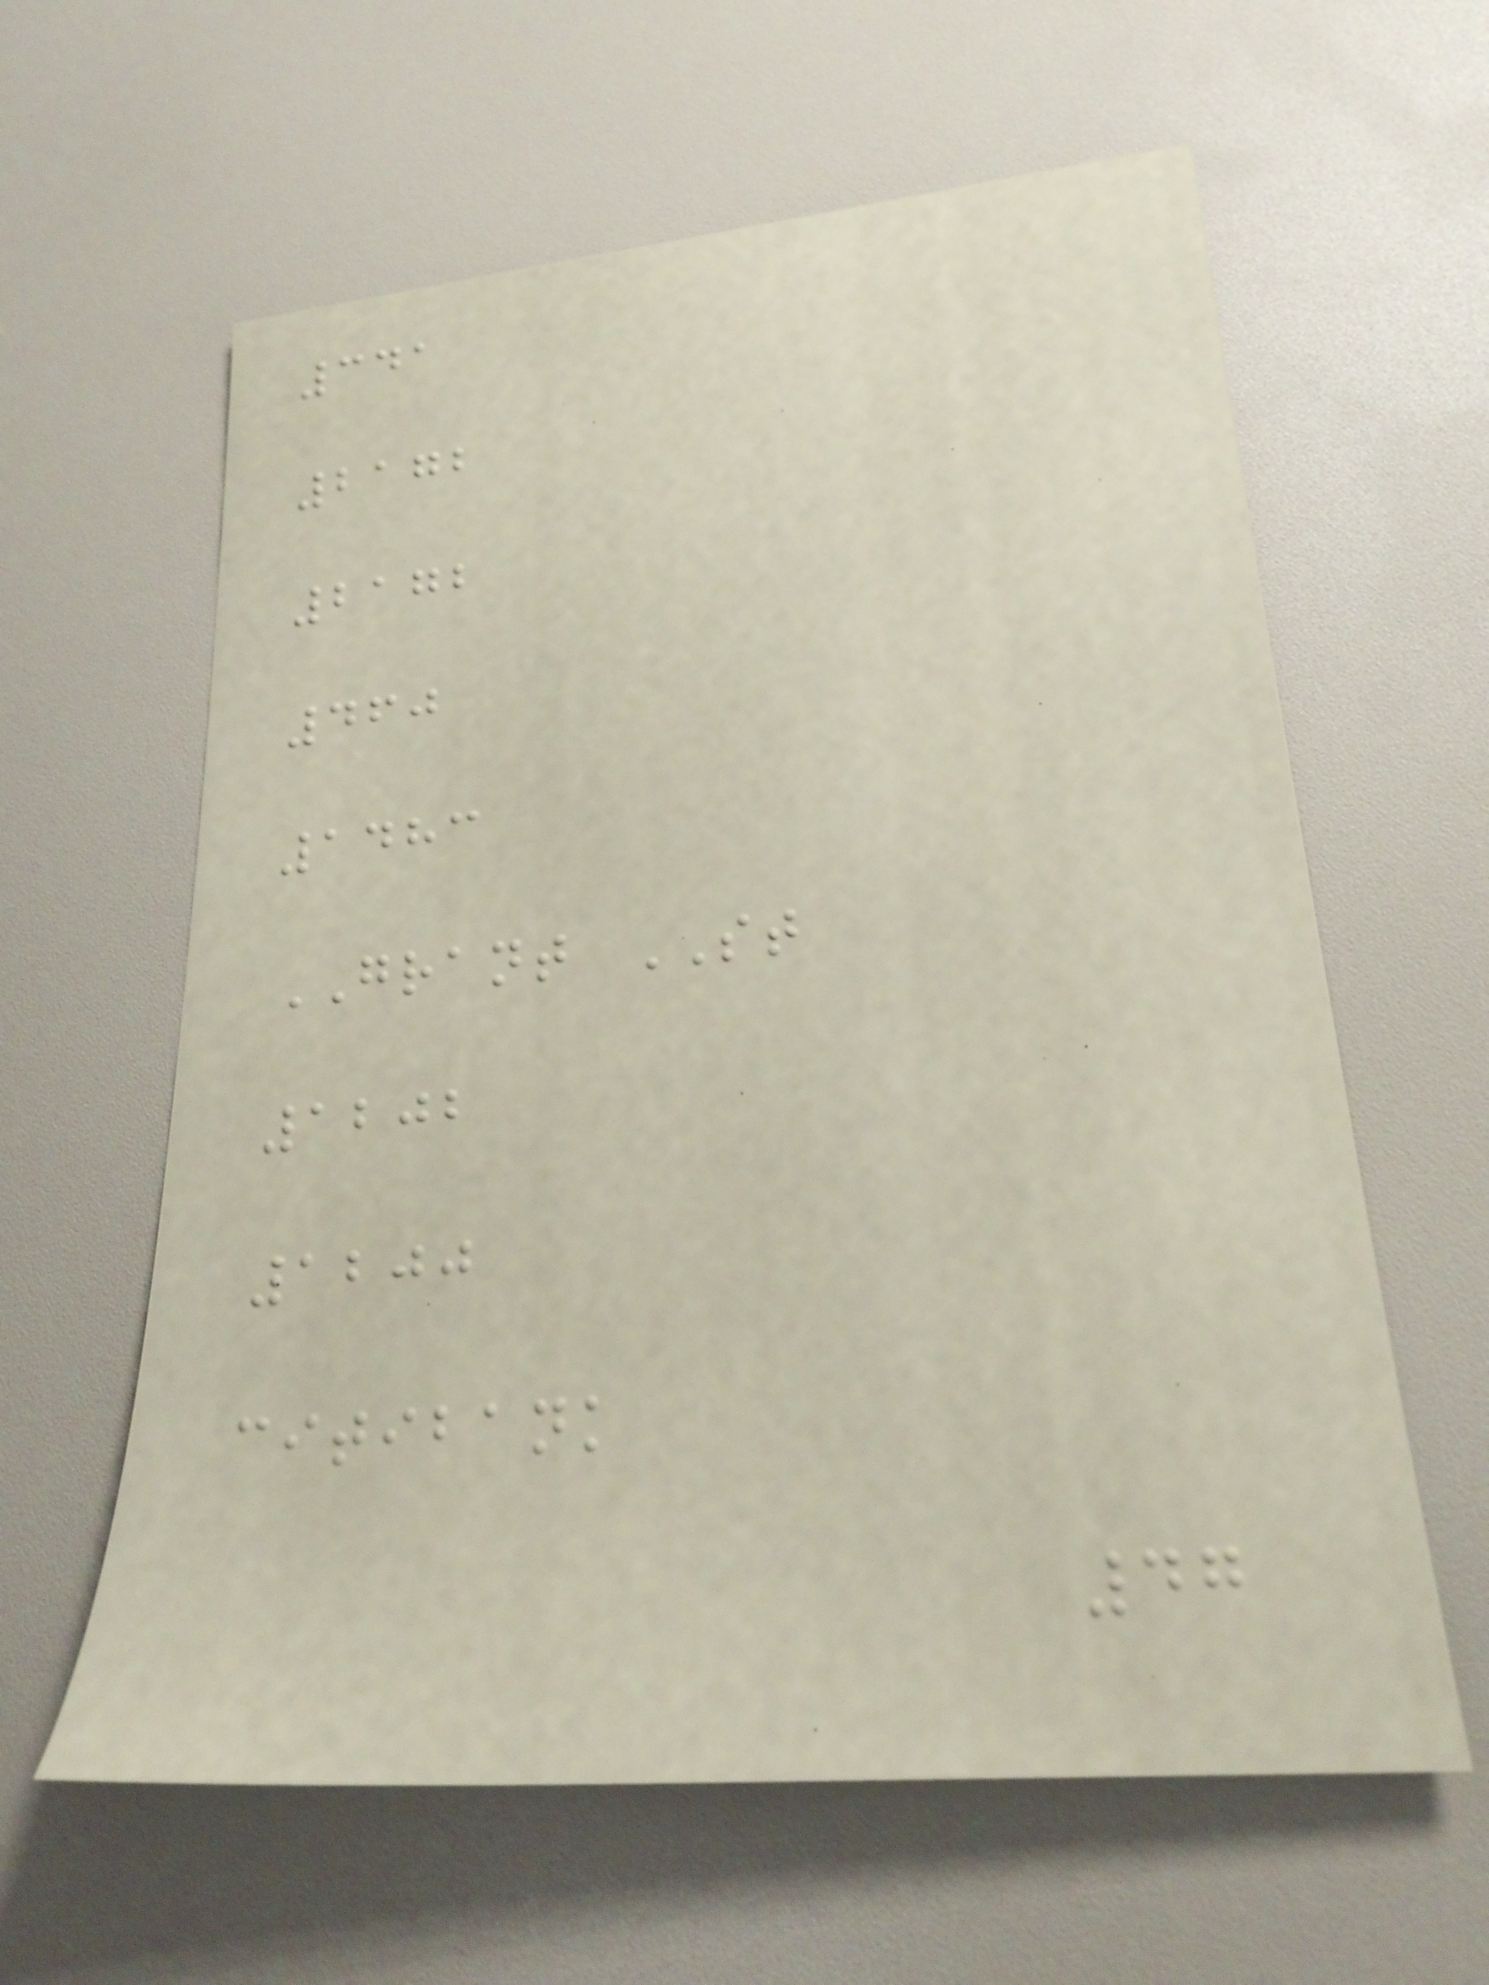341
2172
2172
460
1483
GRANT ST
1202
1200
citibank
47
